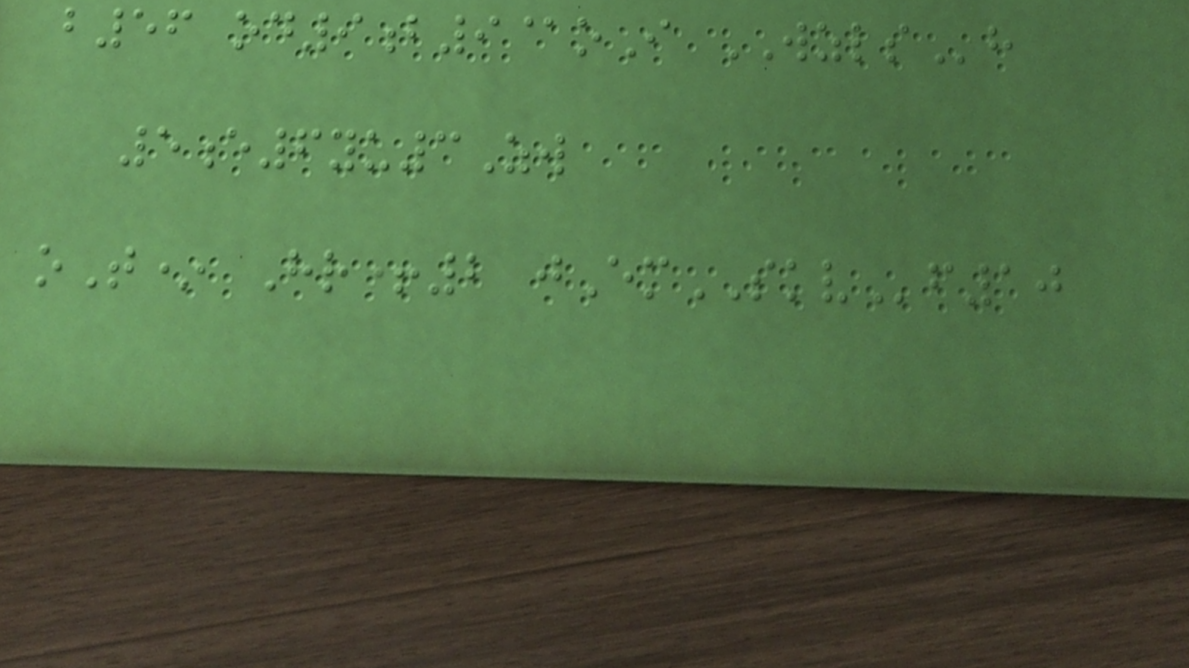b56 od9b9@oI WZLSh
5e6yu3Zw
oT* Hr+2 jEmSKVf10
